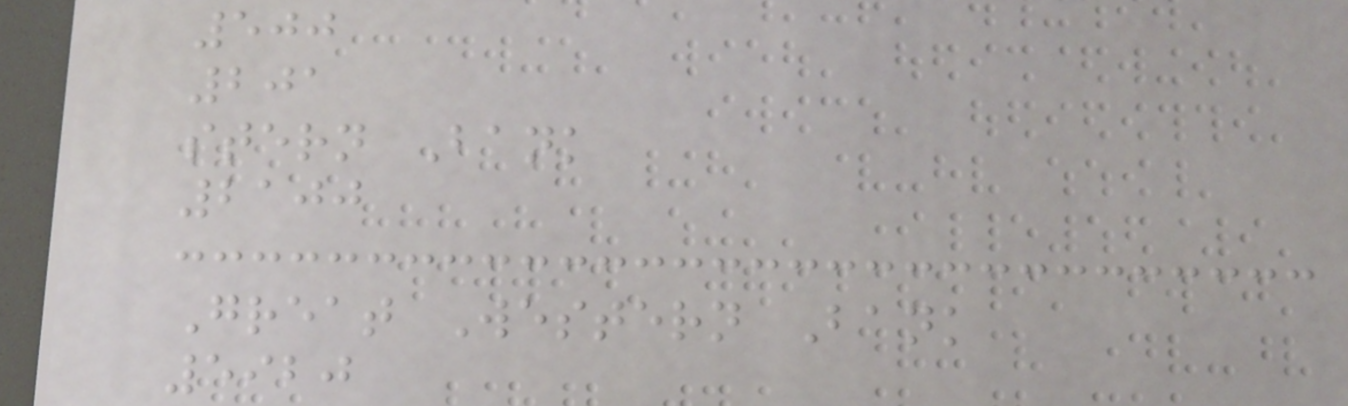500
201
stern Bank
2100
Great Western Bank
5920
